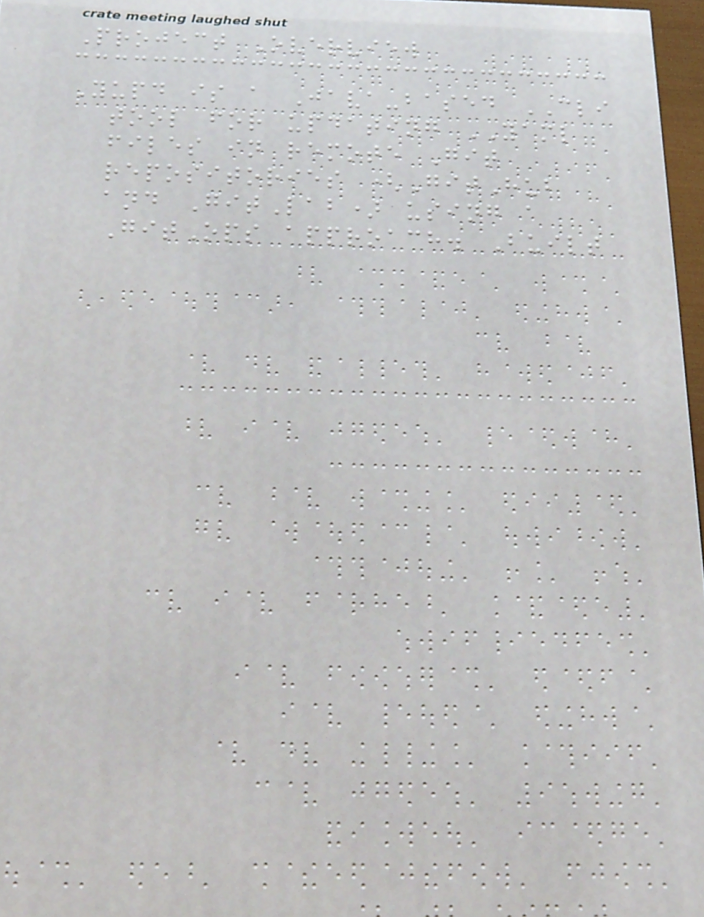Project Overview
Yupd is a Java-based CLI
tool for updating YAML
files in remote Git
repositories (GitHub
and GitLab) using a
GitOps approach. Built
